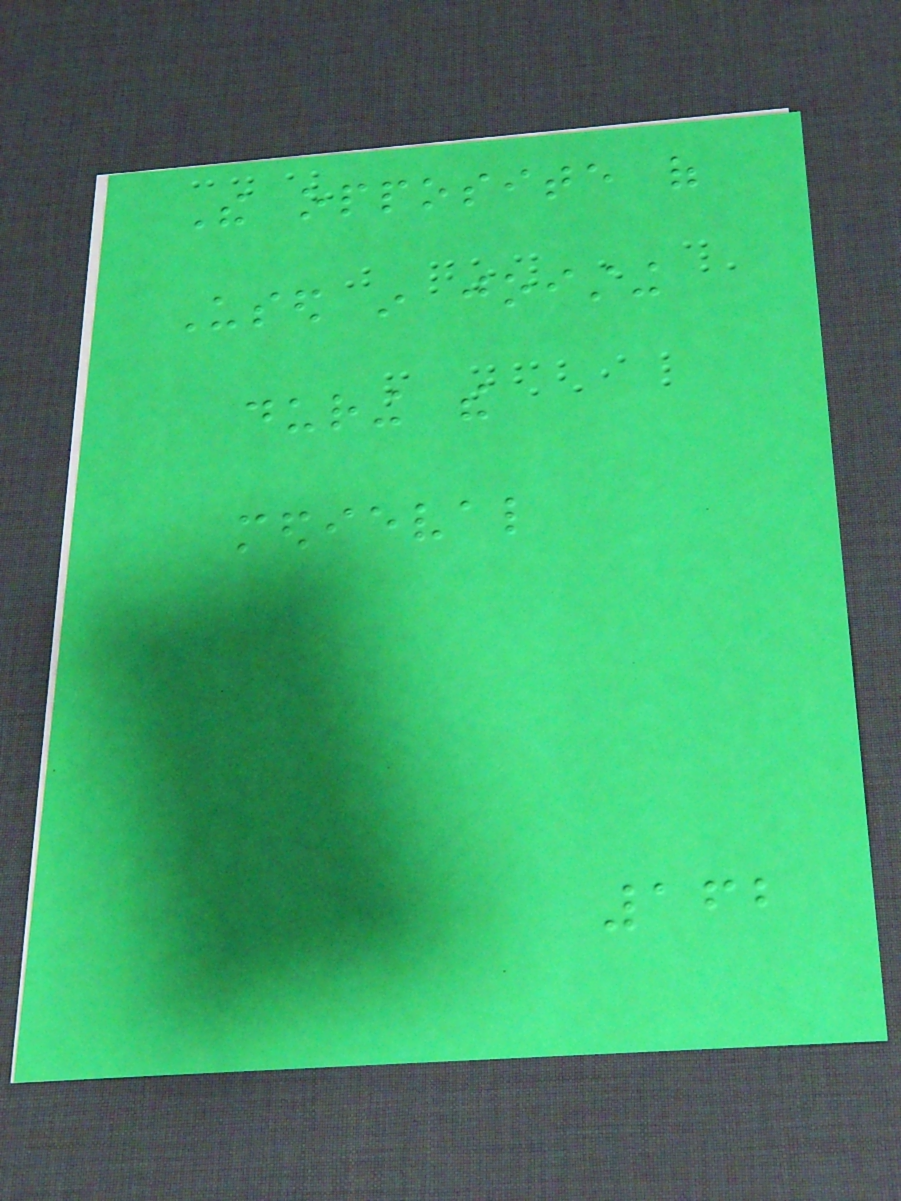The opposite of
Used in joisting
during the
medieval
162
